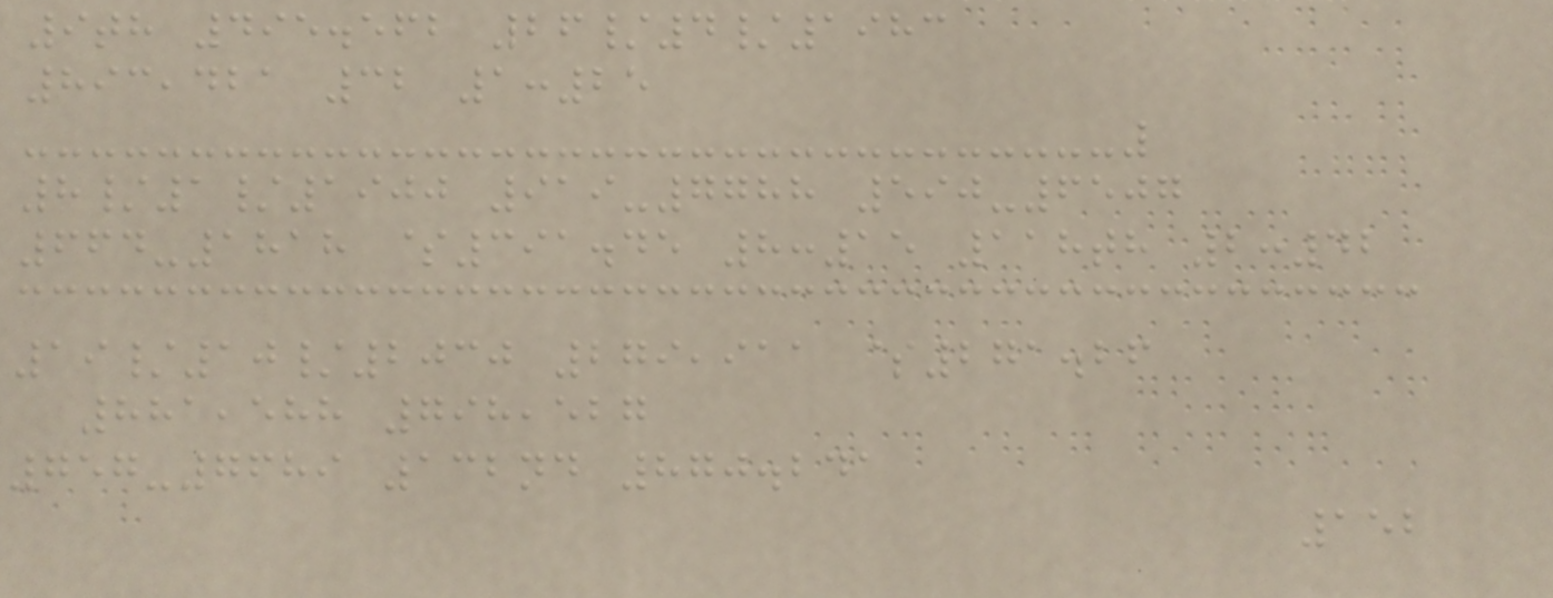9th 495.562 26/4/1983
893,421 32 1:25
8/1/1900 919-7788 590-6507
664-1818 $391.45 8:15 118th 2:42
19/10/2030 279,911 $271.26
881,588 798,527
757-7689 132nd 870.241
152
